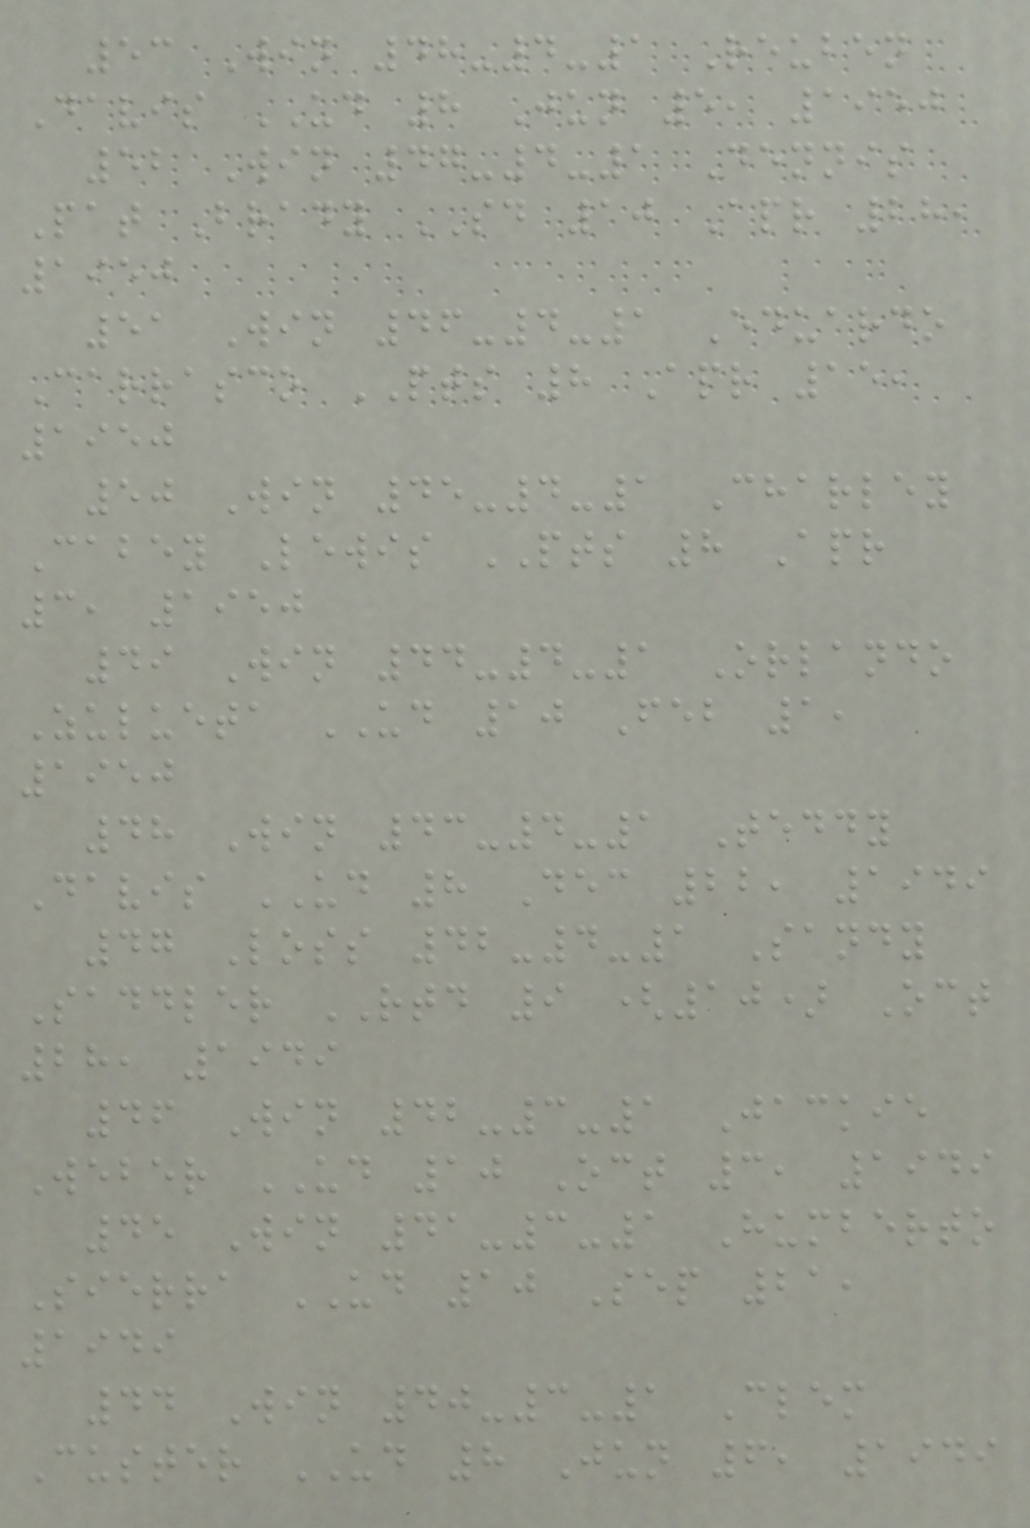53 Win 48-4-1 Reuben
Davis UD 8 Jun 5, 1950
52 Win 47-4-1 Dennis
Pat Brady SD 10 Apr 28,
1950
51 Win 46-4-1 Eduardo
Carrasco PTS 8 Apr 15,
1950
50 Win 45-4-1 Charley
Cabey Lewis PTS 8 Apr
3, 1950
49 Win 44-4-1 Orlando
Zulueta UD 10 Feb 1,
1950
48 Win 43-4-1 Teddy
Davis UD 8 Dec 22, 1949
47 Loss 42-4-1 Sandy
Saddler RTD 9 (10) Oct
28, 1949
46 Win 42-3-1 Jackie
Weber UD 10 Oct 3, 1949
45 Win 41-3-1 Humberto
Sierra UD 10 Sep 21,
1949
44 Win 40-3-1 Clem
Custer UD 8 Jun 6, 1949
